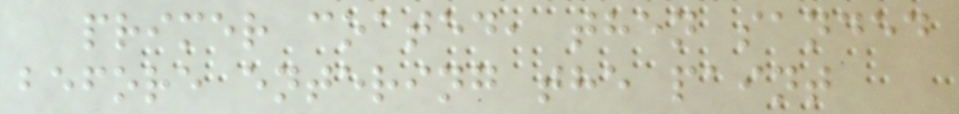primer coated, then sanded
before entering the paint
